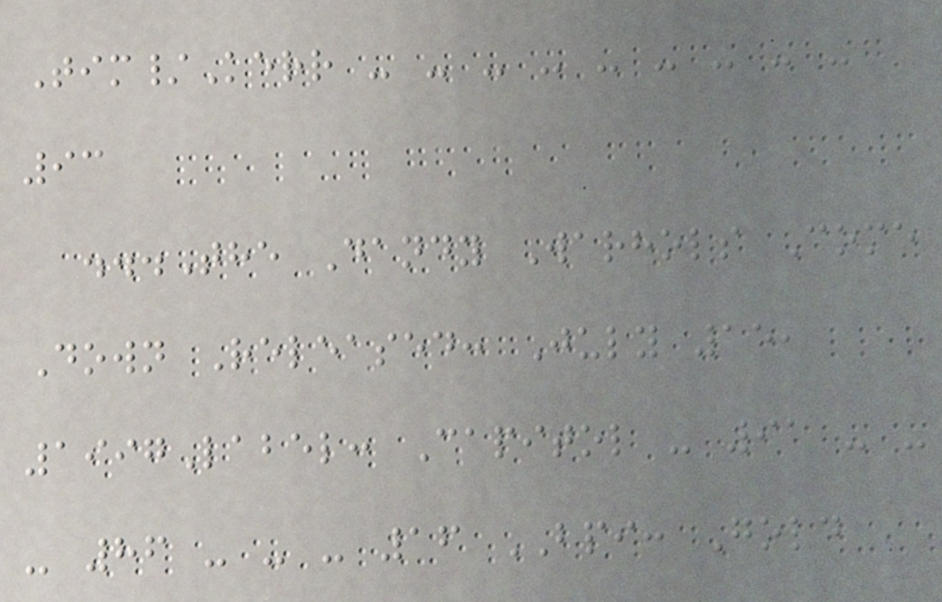Tim/Kerr - - - - - - - - -
93
...The Dandy Warhols Come
Down Released: July 15,
1997Label: Capitol - 91 - -
- 86 - - - 16 BPI: Gold
